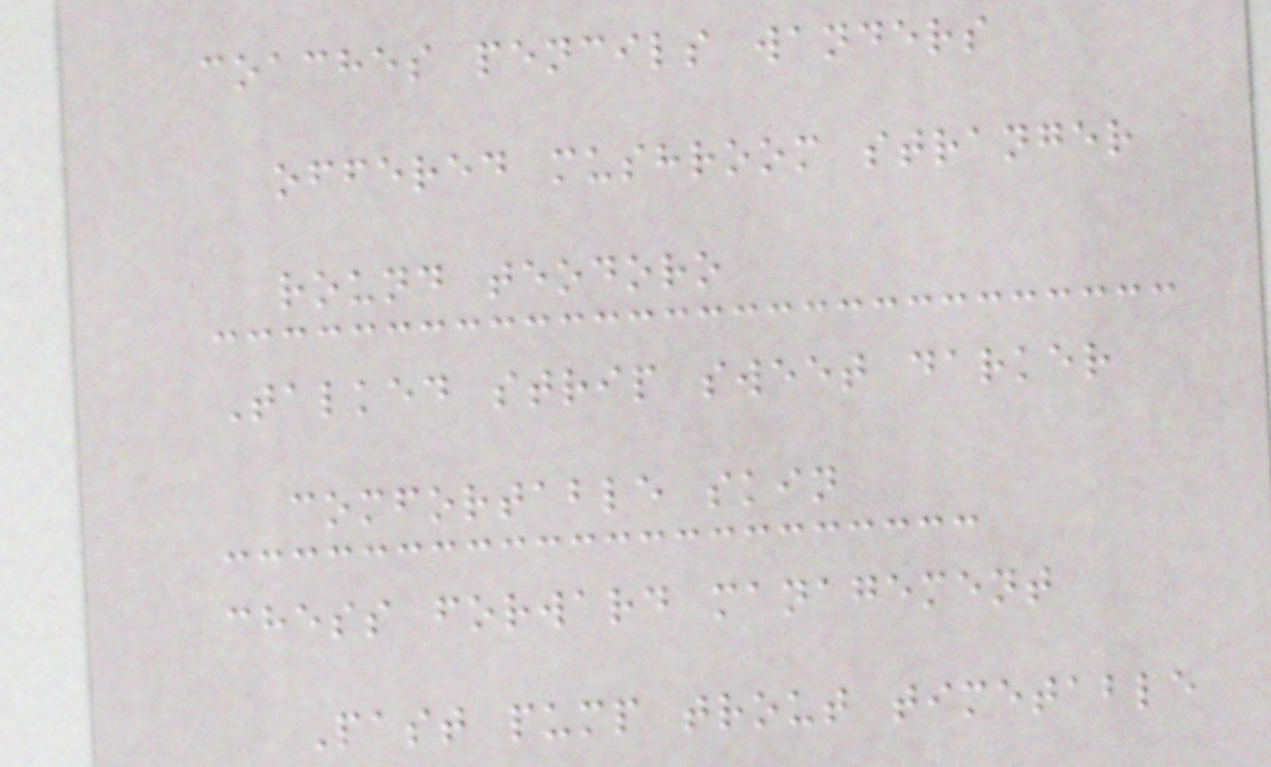coaches pencils wanders
offered mushroom stranger
round teodoro
Talked strip sweet darker
comfortable skin
chess forward management
Past pump trout timetable
